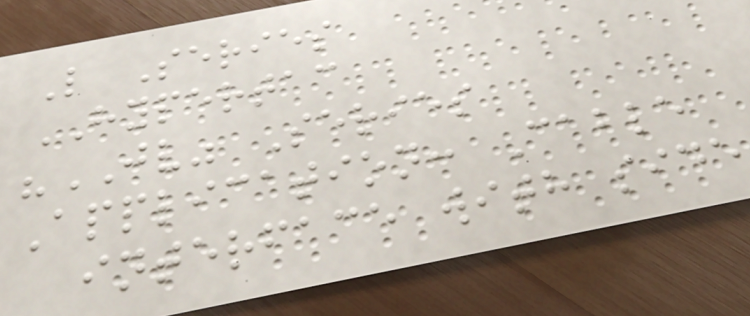L Series
HYPERTAC
"JV" Series
Application: Cable
interface with side
